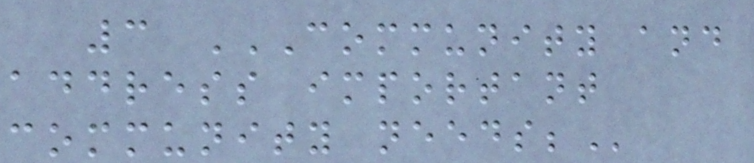3 COMMUNITY AND
ADDRESS IMPORTANT
COMMUNITY NEEDS;
